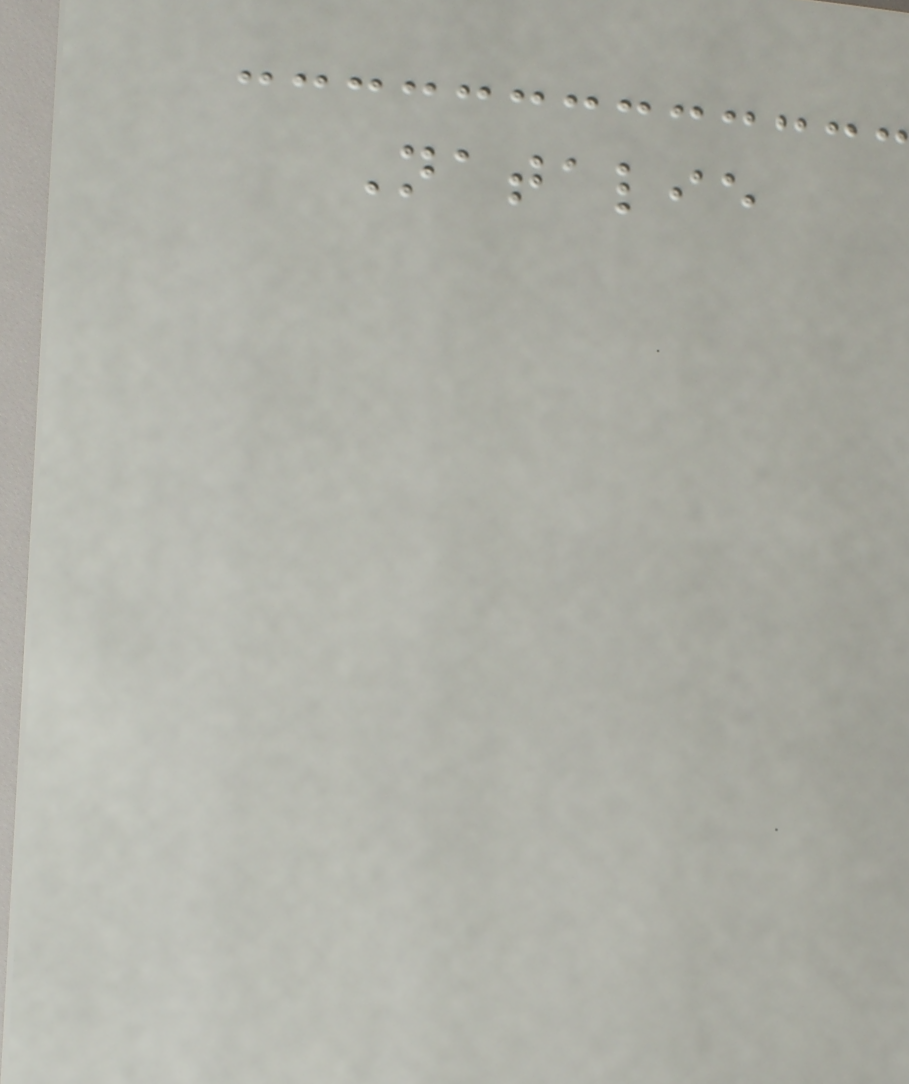Natalie
